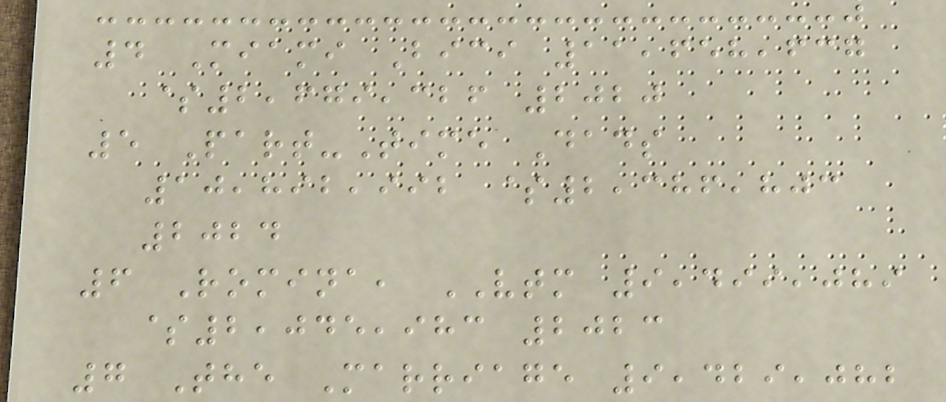4 Miami Bici 11,658,637
$2,679,326 2020
5 Part-Time Dads
10,892,992 $2,386,803
2024
6 Romina, VTM 9,499,089
$2,045,983 2023
7 The Marriage 9,429,082
